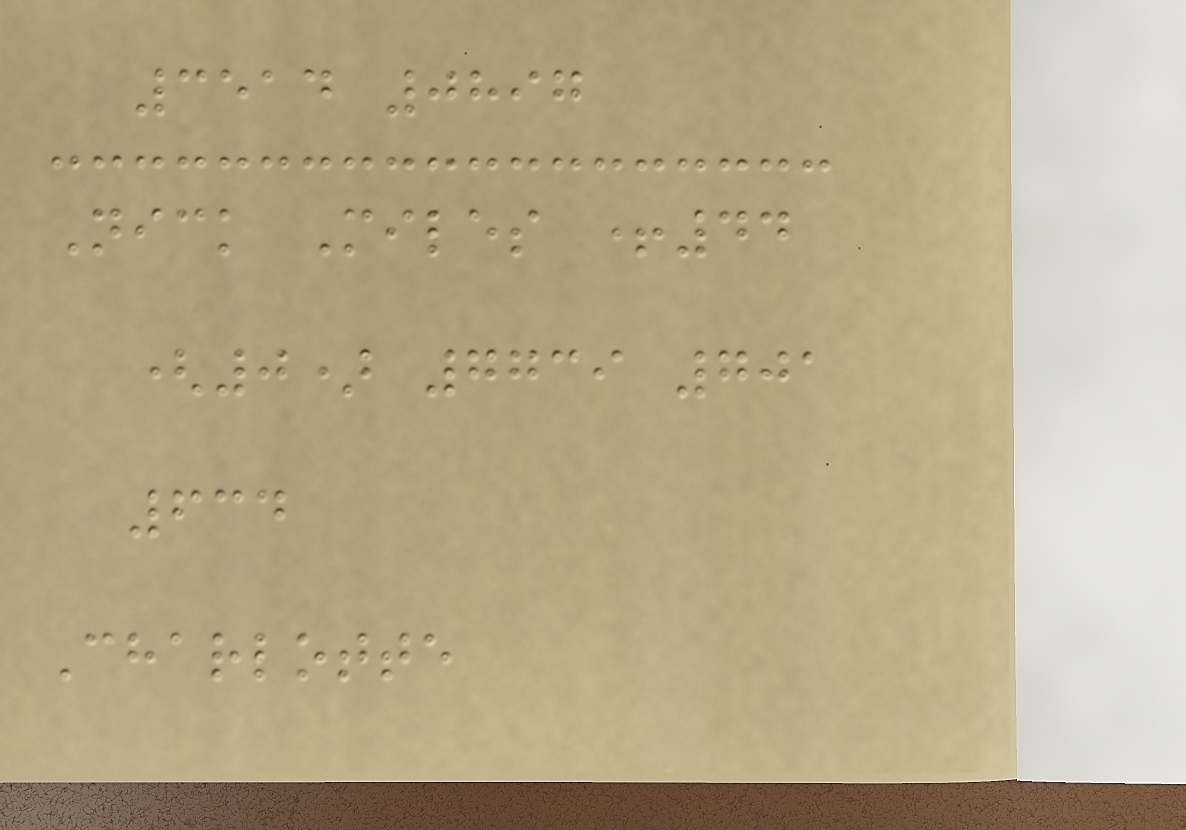3514 0897
Nick Miles +44
(0) 7739 701
634
Charlotte
